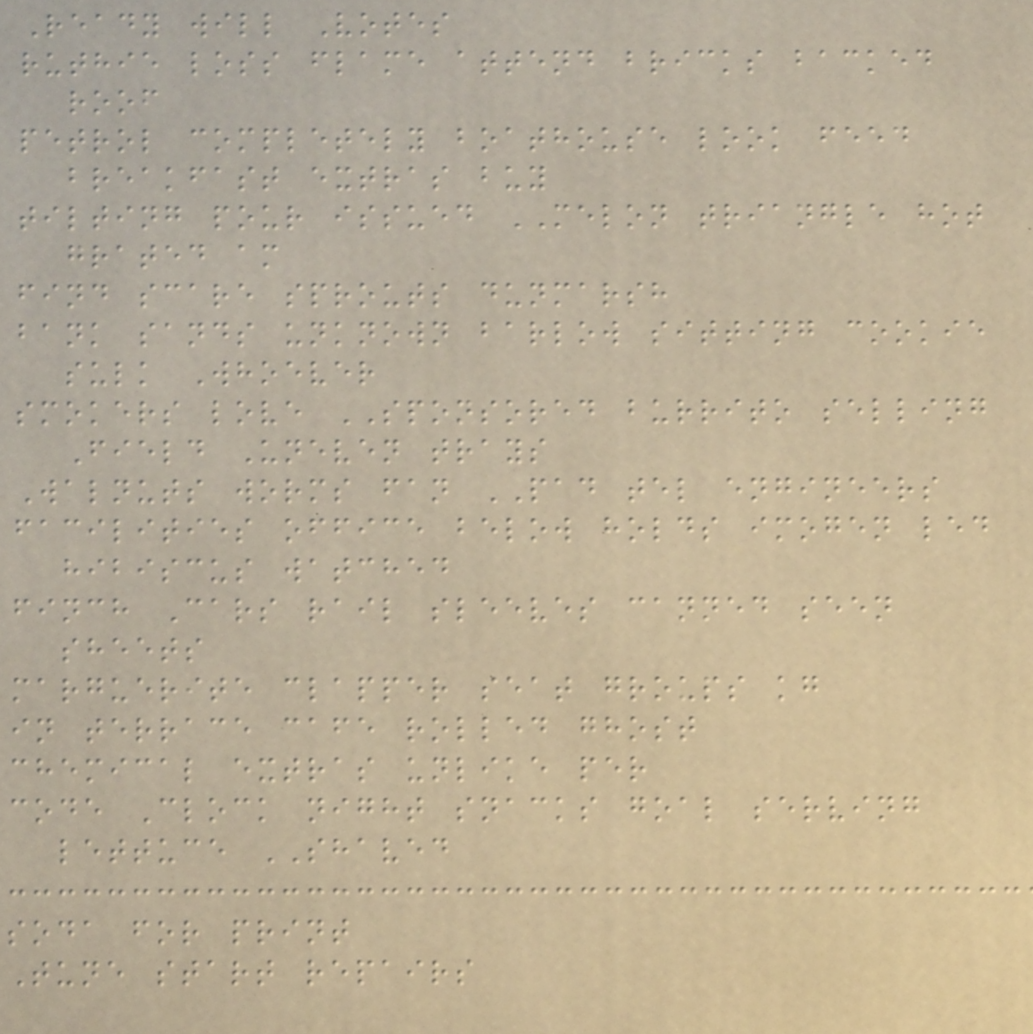Ready will Votes
ruthie loss flame attend bricks backed
roof
petrol completely boathouse look feed
breakfast extras buy
tilting pour issued MELON triangle hot
grated am
find scare sprouts dunmarsh
bank sands unknown barlow sitting cookie
sulk Whoever
smokers love SPONSORED burrito selling
Field Uneven trays
Walnuts worms fan PAD tel engineers
facilities office below holds imogen led
hibiscus watched
finch Cars rail sleeves canned seen
sheets
marguerite clapper seat groups kg
in terrace cafe rolled ghost
chemical extras unlike per
code Clock night snacks goal serving
lettuce SHAVED
soda for print
Tune start repairs
